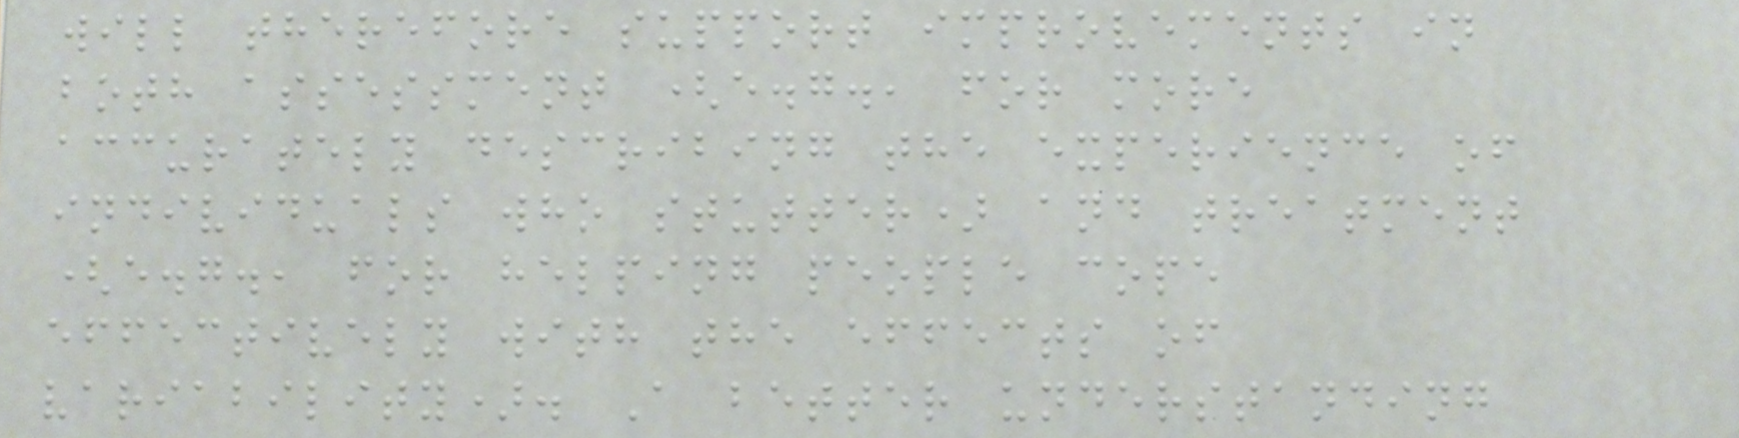will therefore support improvements in
both assessment (e.g., for more
accurately describing the experience of
individuals who stutter) and treatment
(e.g., for helping people cope
effectively with the effects of
variability). A better understanding
